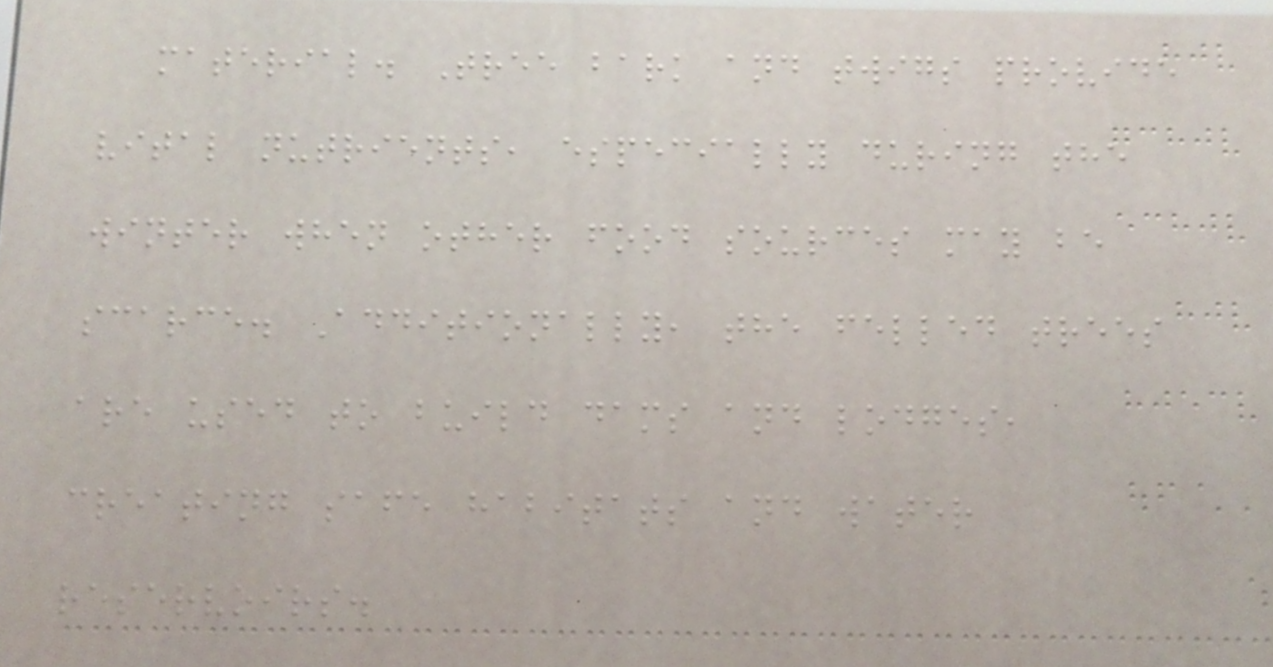material. Tree bark and twigs provide
vital nutrients, especially during the
winter when other food sources may be
scarce. Additionally, the felled trees
are used to build dams and lodges,
creating safe habitats and water
reservoirs.
